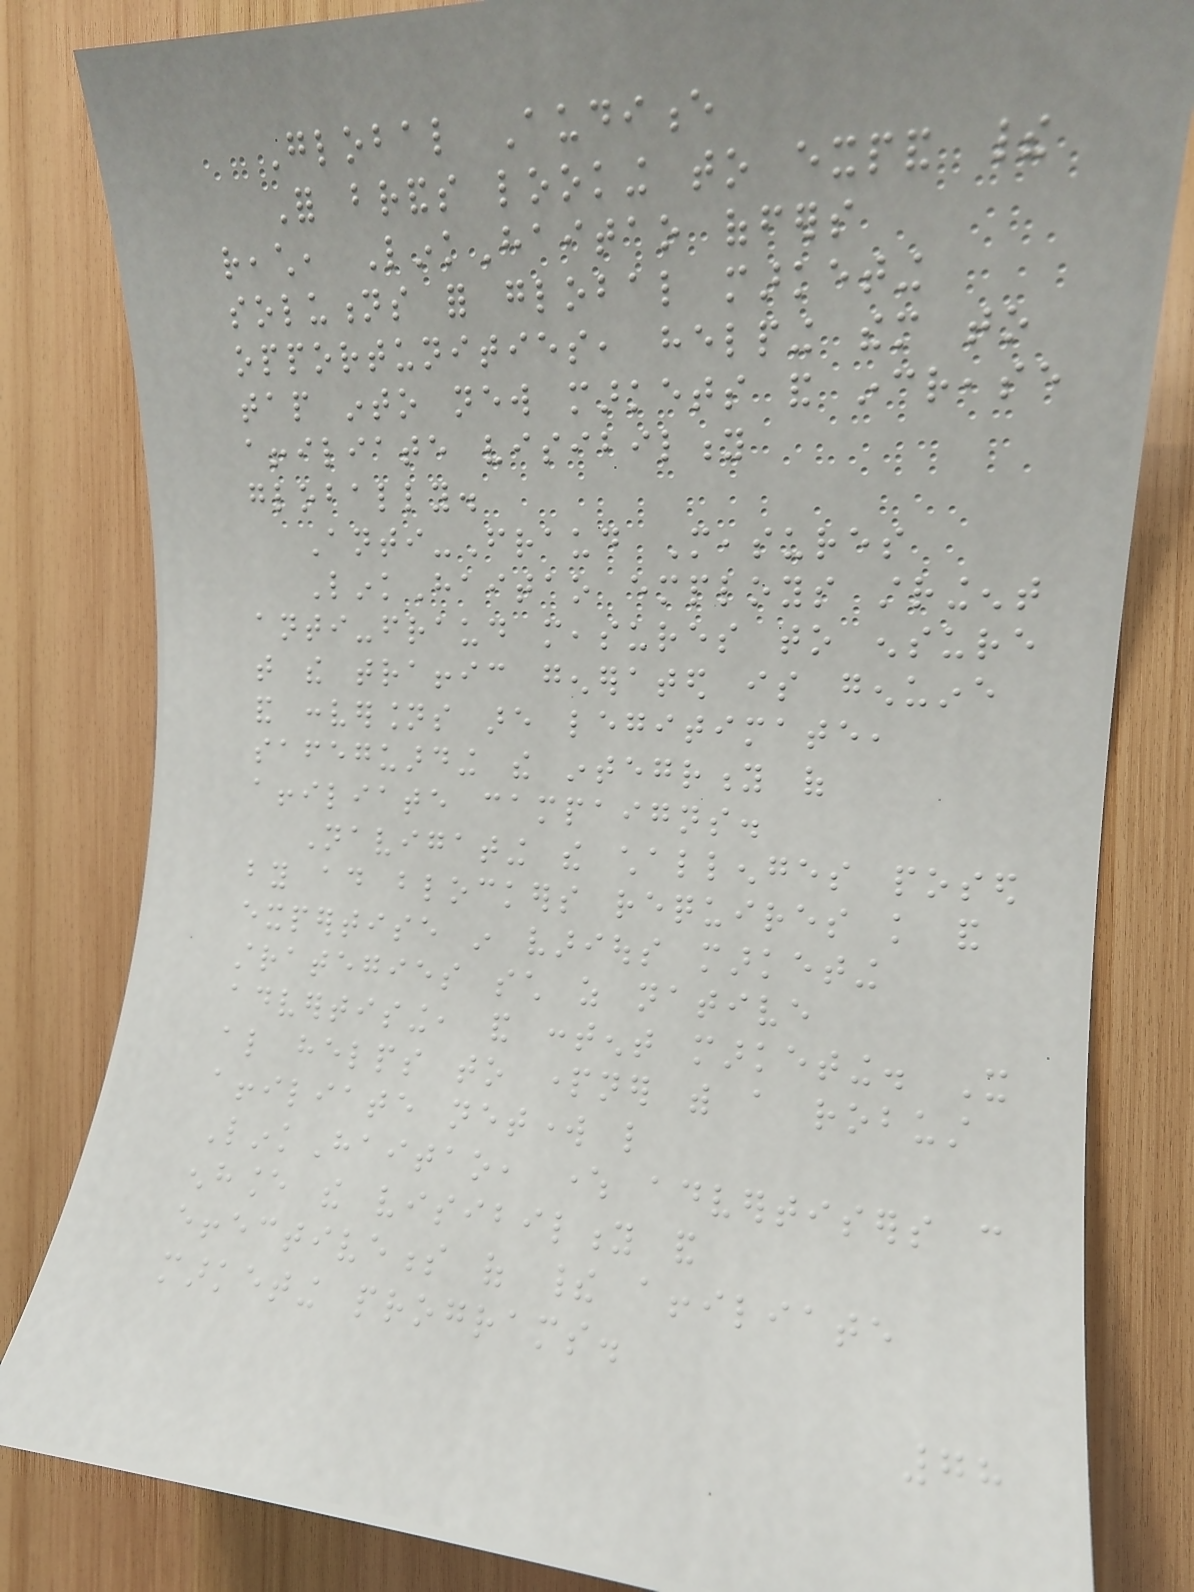Global Audience
For brands looking to expand their
reach, LinkHaitao offers
solutions for global marketing
opportunities, helping them to
tap into new markets and increase
affiliate visibility
globally.
Anti-Fraud Measures
LinkHaitao employs stringent
anti-fraud measures to ensure
that the traffic generated is genuine
and conversions are legitimate,
safeguarding the integrity of
affiliate campaigns.
Navigating the challenges posed
by ad blockers requires knowledge and
expertise in various marketing
strategies such as native
advertising, and content marketing. It
also helps to partner with a robust
affiliate network like
LinkHaitao, where advertisers can
enhance the visibility and
effectiveness of their affiliate
marketing programs.
78
